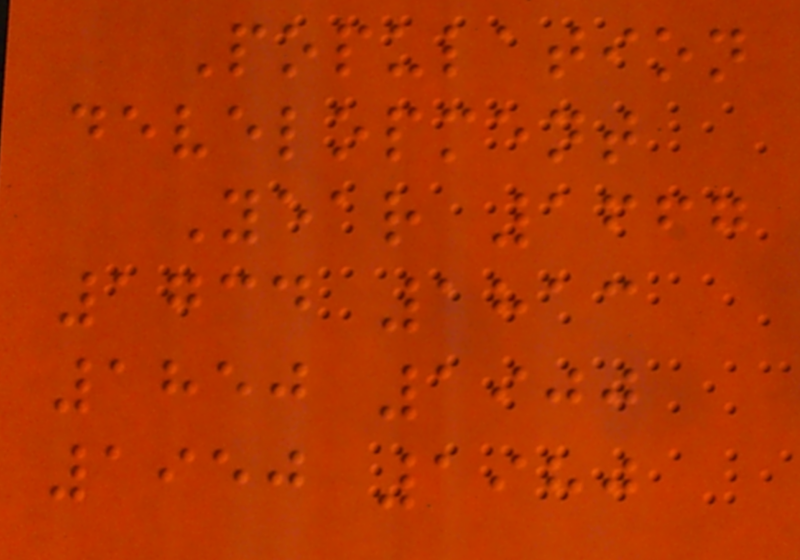Population
development
Year 1667
1734 1813
1850 1900
1950 1980
